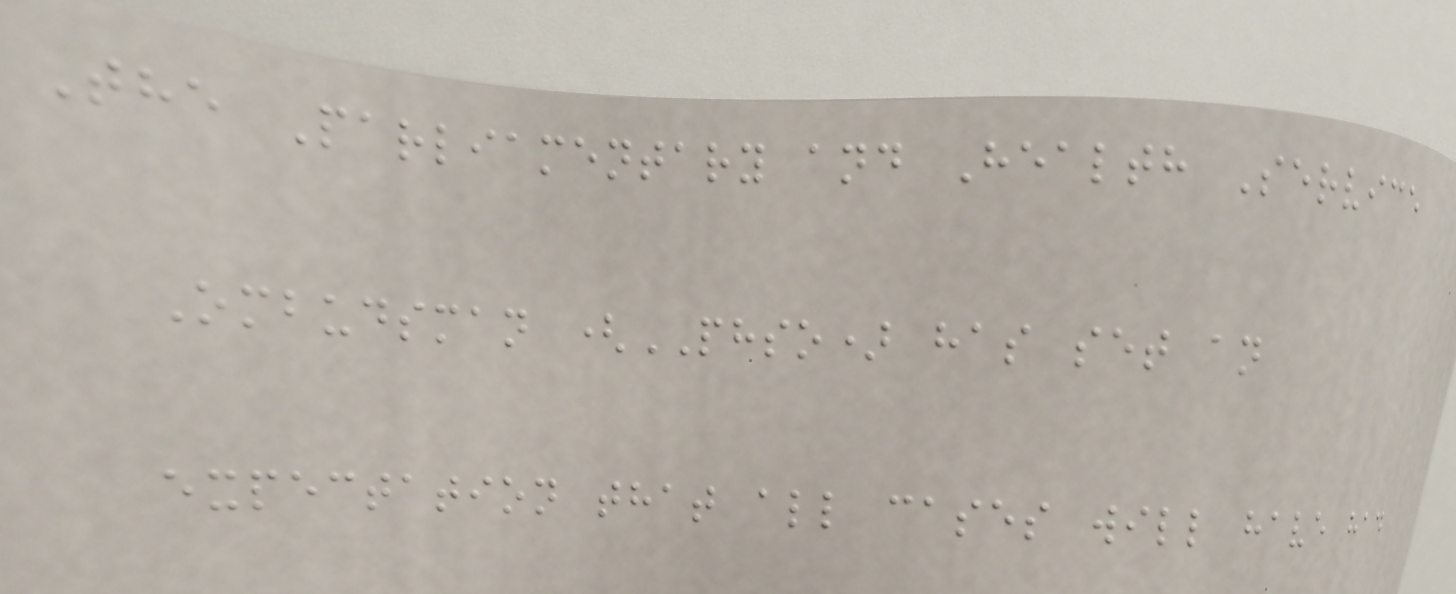The Parliamentary and Health Service
Ombudsman (PHSO) has set an
expectation that all cases will have had
